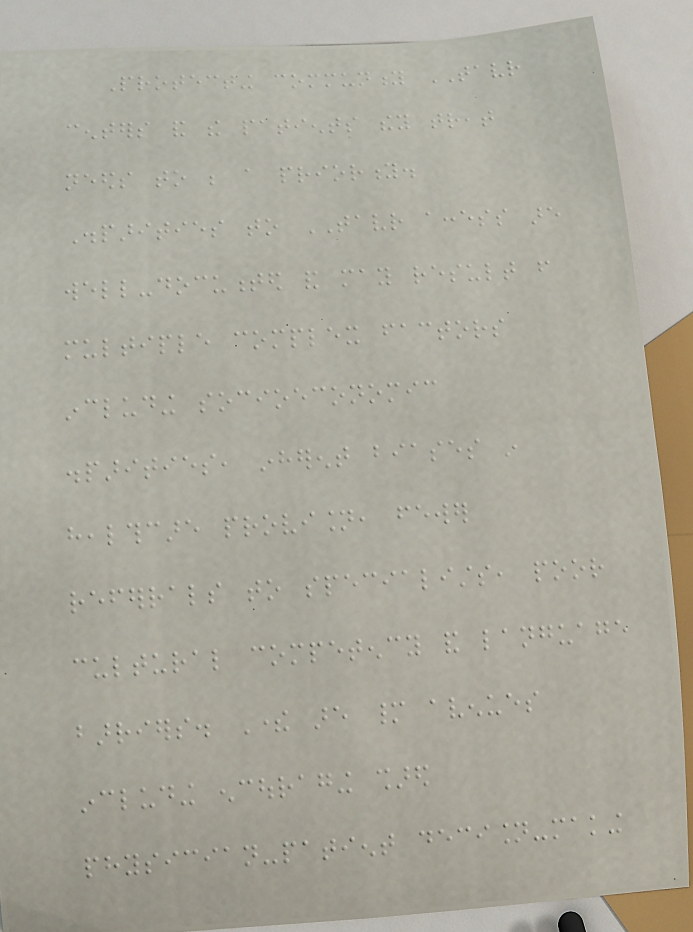Protecting community TAVR
centers and the patients they treat
needs to be a priority.
Disparities to TAVR access are
well-documented and may result from
multiple complex factors
including socioeconomic
disparities, inherent biases in
healthcare provision, fewer
referrals to specialists, poor
cultural competency and language
barriers. There are many avenues
including encouraging shared
physician-patient decision-making
